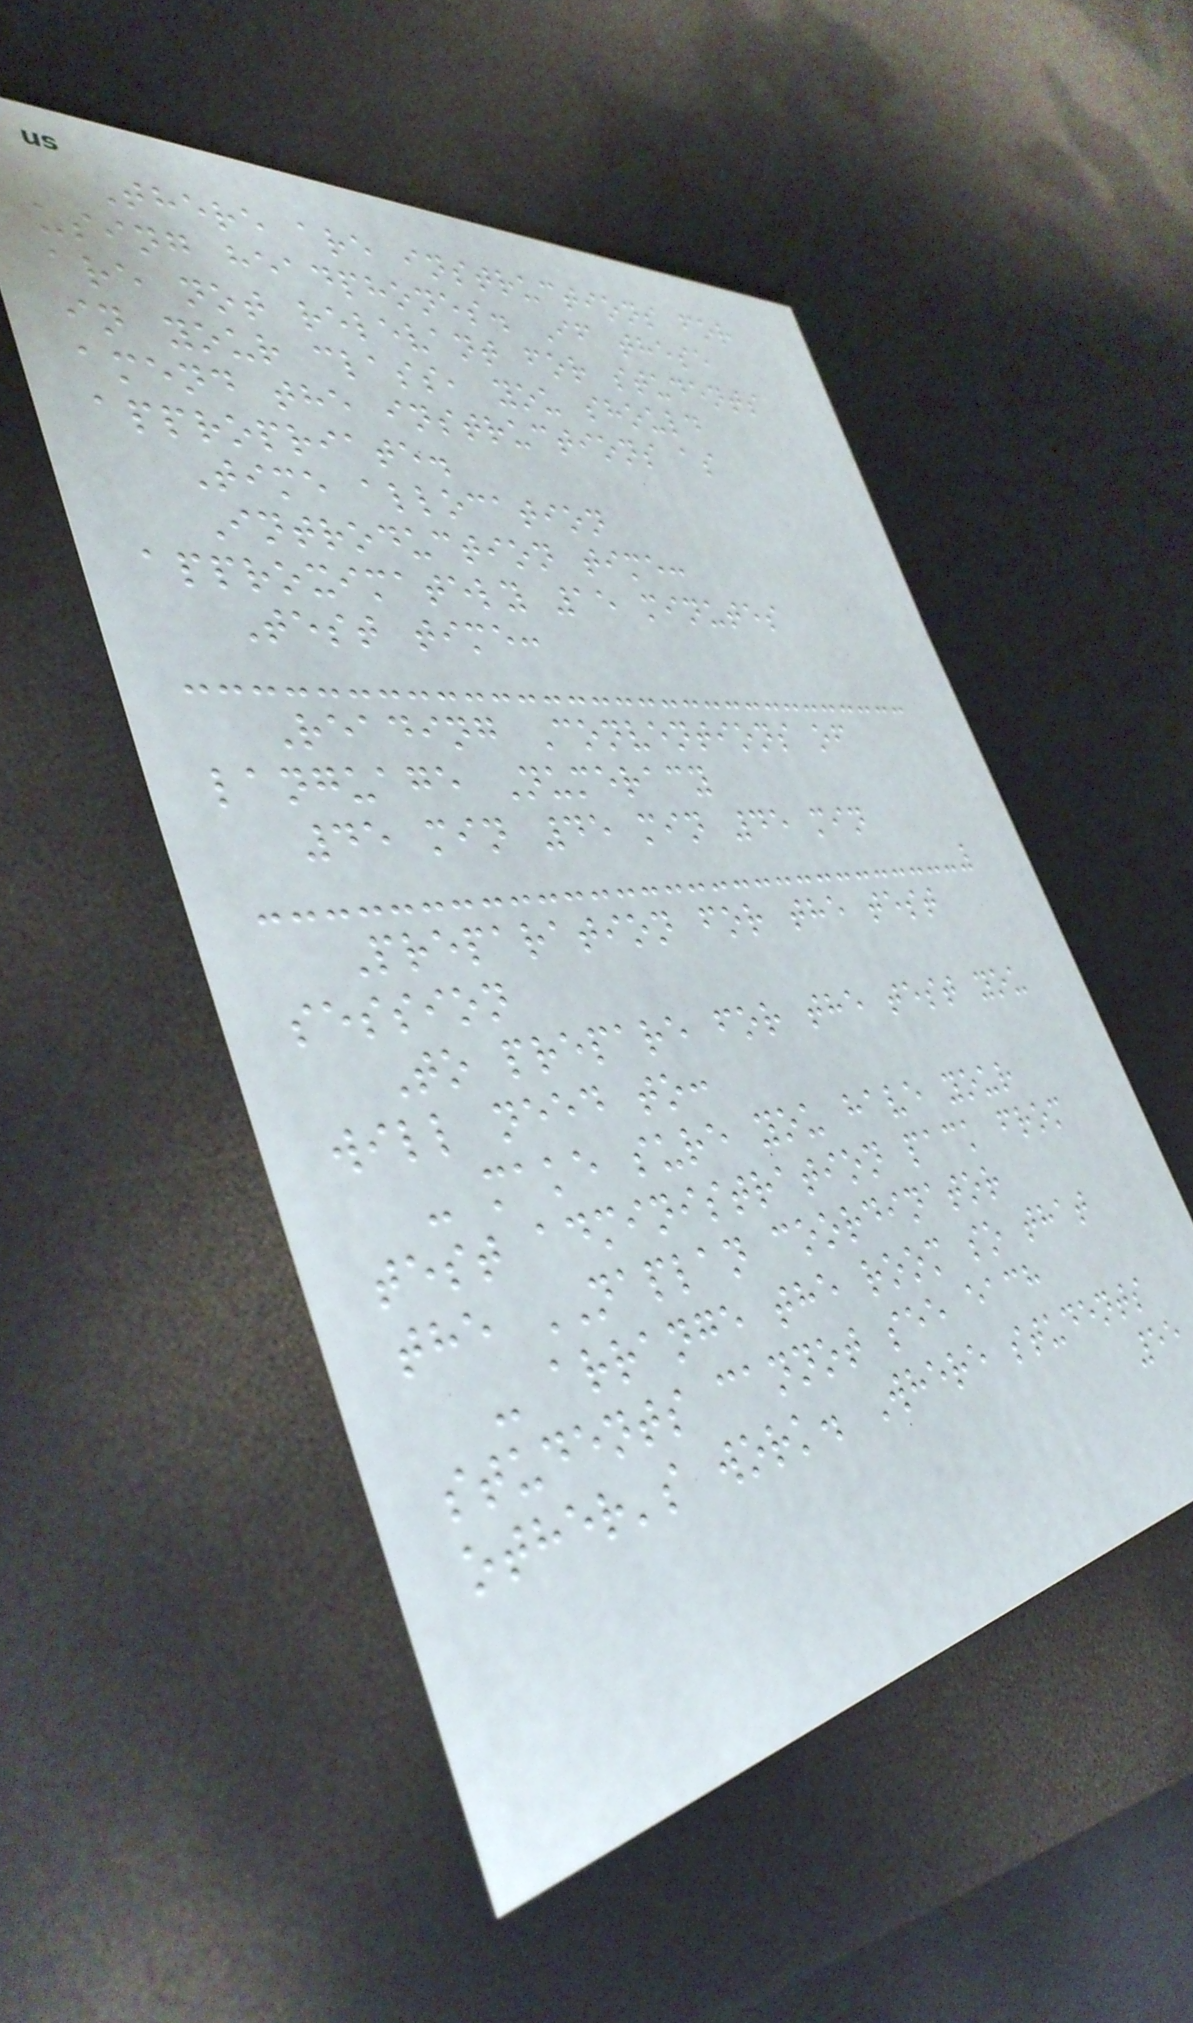There are instructions for
using headphones. If these
are not relevant for students
in your class, you should
amend the instructions as
appropriate.
Time allocation
Introduction time:
approximately 15 minutes
Test time:
Reading Conventions of
language Numeracy
45 min 45 min 45 min
Preparation for the test
session
To prepare for the test you
will need to:
- make sure you have your
test administration pack from
the NAPLAN coordinator
- arrange the room so that
students cannot see each
other's work. Where students
55
